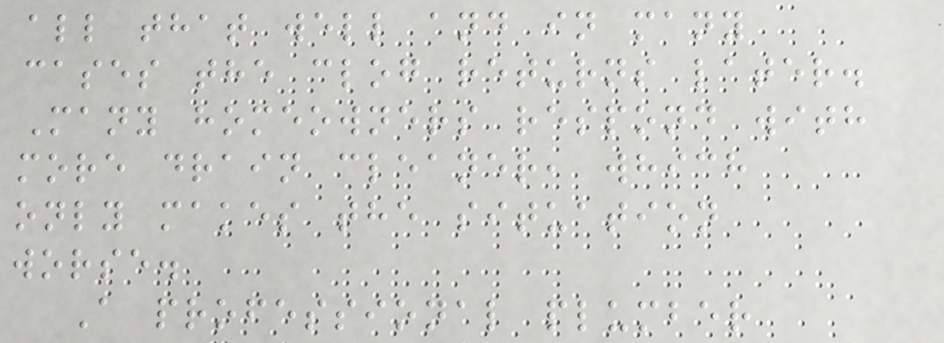all that well and in many
cases the clog returns later.
Many homeowners respond with
more drain cleaner, which
only makes the situation
worse.
A professional plumber
